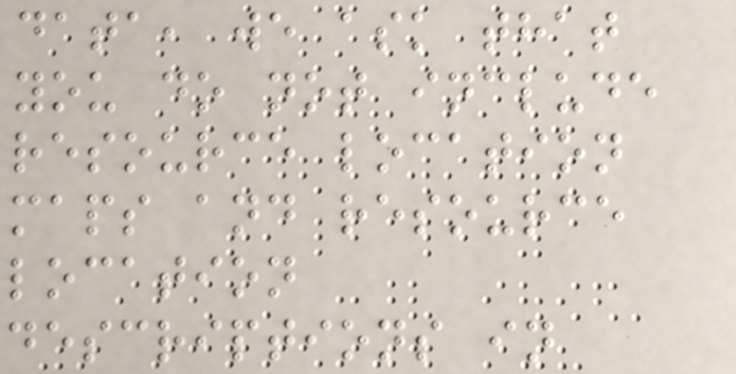data, we ask that
you do not include
resource location
maps and resource
location
descriptions in
